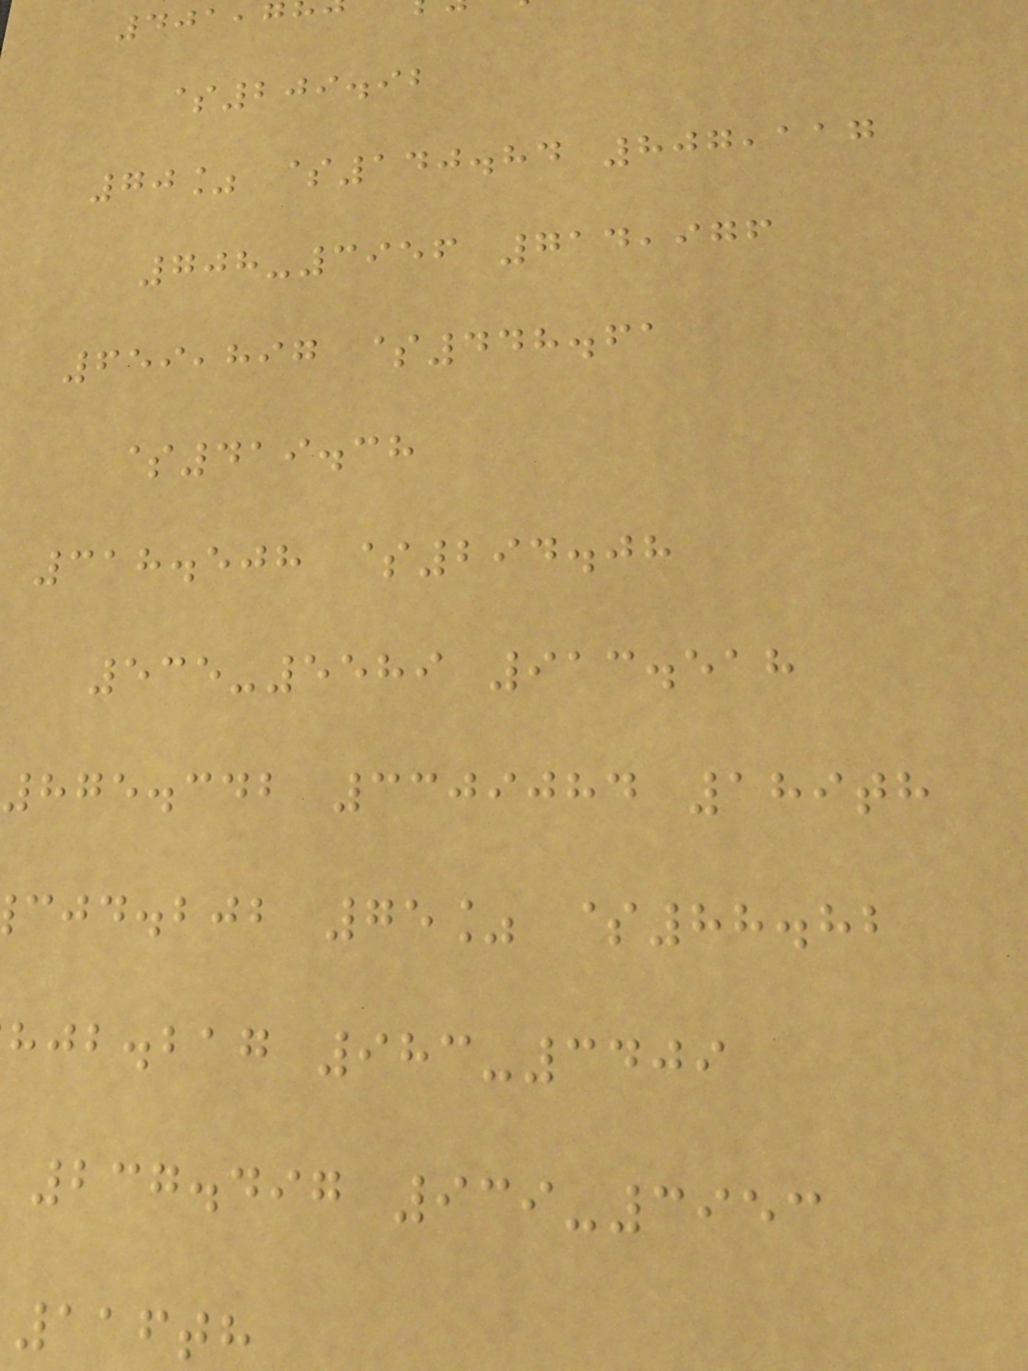401,7
$209.92
70% $140.84 807,117
708-3956 714,976
659,897 $448.61
$419.38
318.508 $294.08
535-5589 913.518
875.342 3309084 189th
cjd.bjb 75% $88.82
hjb.bag 983-3409
237.497 939-3953
116th
